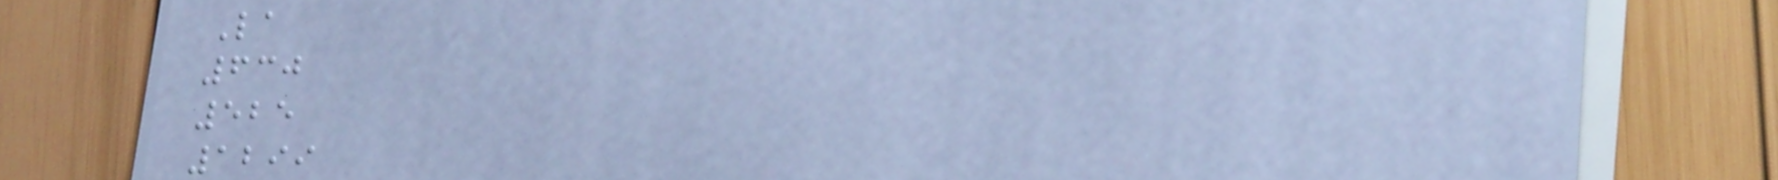La
630
525
1299
